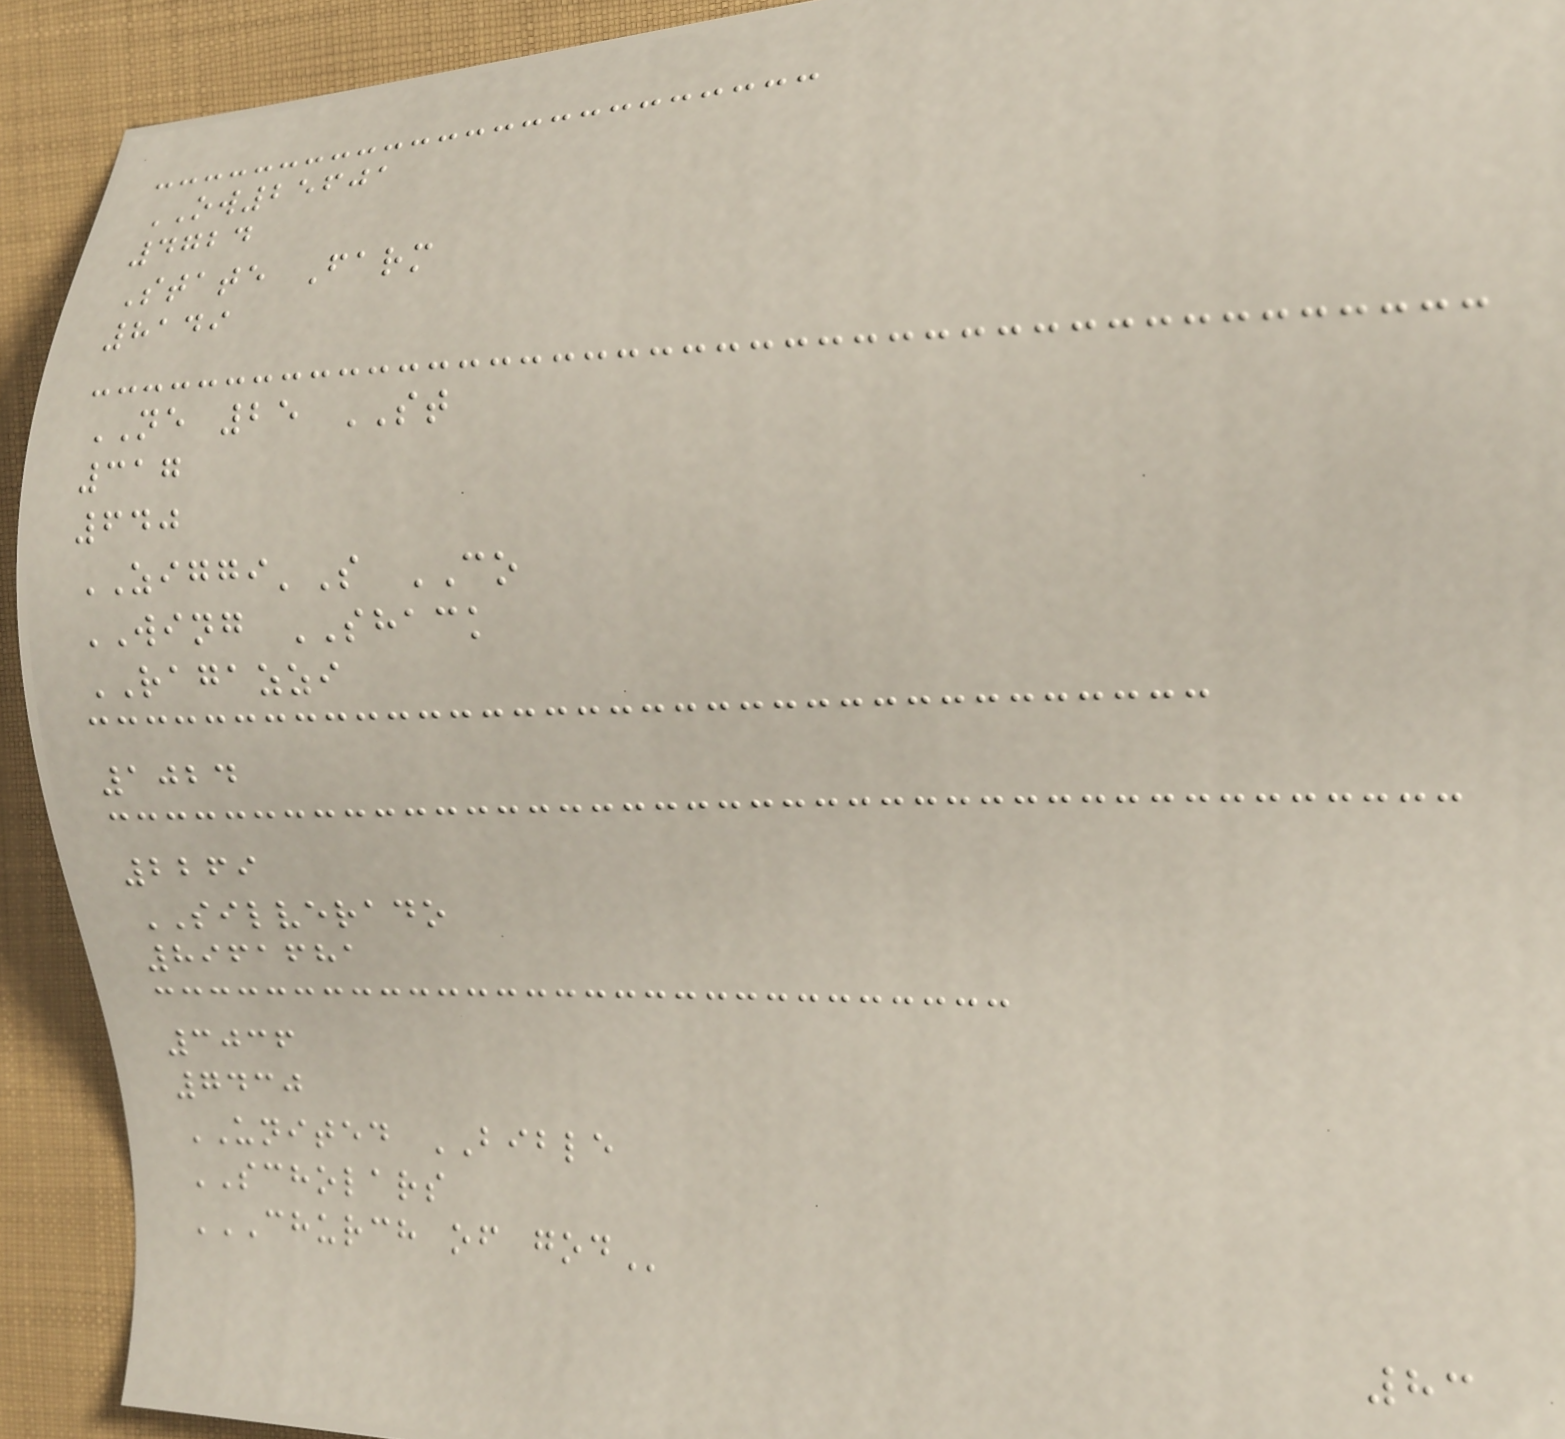OW25601
4724
State Farm
8149
NE 25 ST
317
640
ZIGGI'S CO
WING SHACK
RAGAZZI
1024
2269
SILVERADO
8961681
3036
7430
UNITED BIBLE
SCHOLARS
CHURCH OF GOD
83
